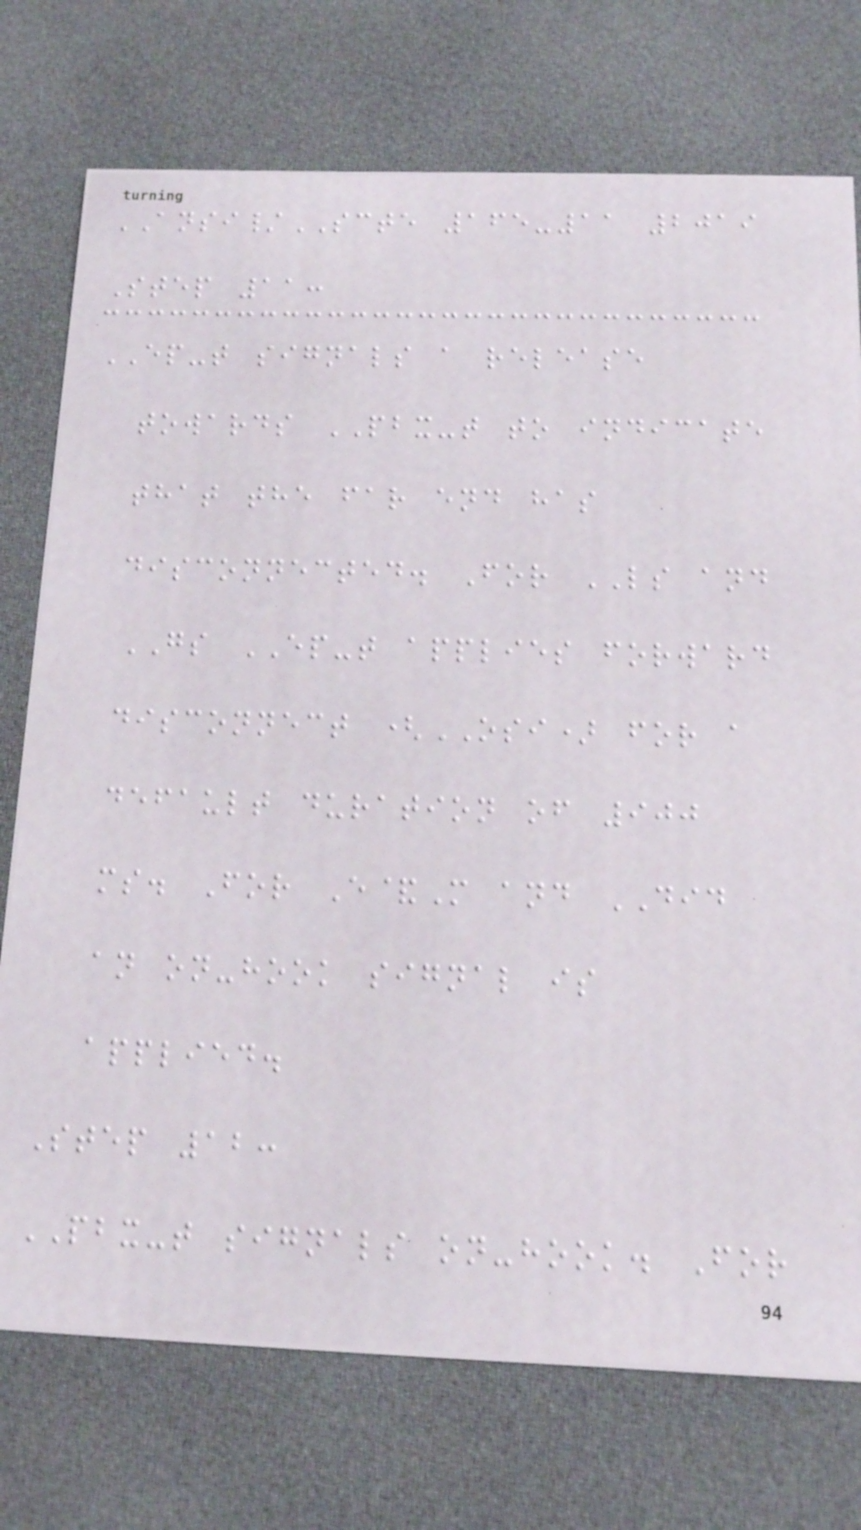ANSI/SCTE 165-11 2019
Step 11:
EP-t signals a release
towards PBX-t to indicate
that the far end has
disconnected. For LS and
GS EP-t applies forward
disconnect (OSI) for a
default duration of 900
ms. For E&M and DID
an on-hook signal is
applied.
Step 12:
PBX-t signals on-hook. For
